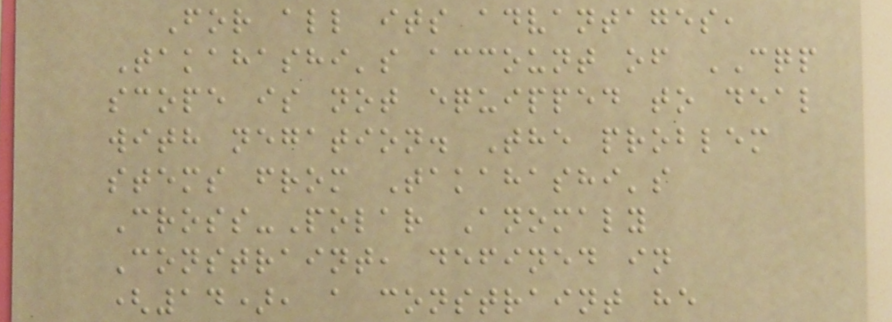For all its advantages,
Takahashi's account of CQP
scope is not equipped to deal
with negation. The problem
stems from Takahashi's
Cross-Polar Anomaly
Constraint, defined in
(14), a constraint he
